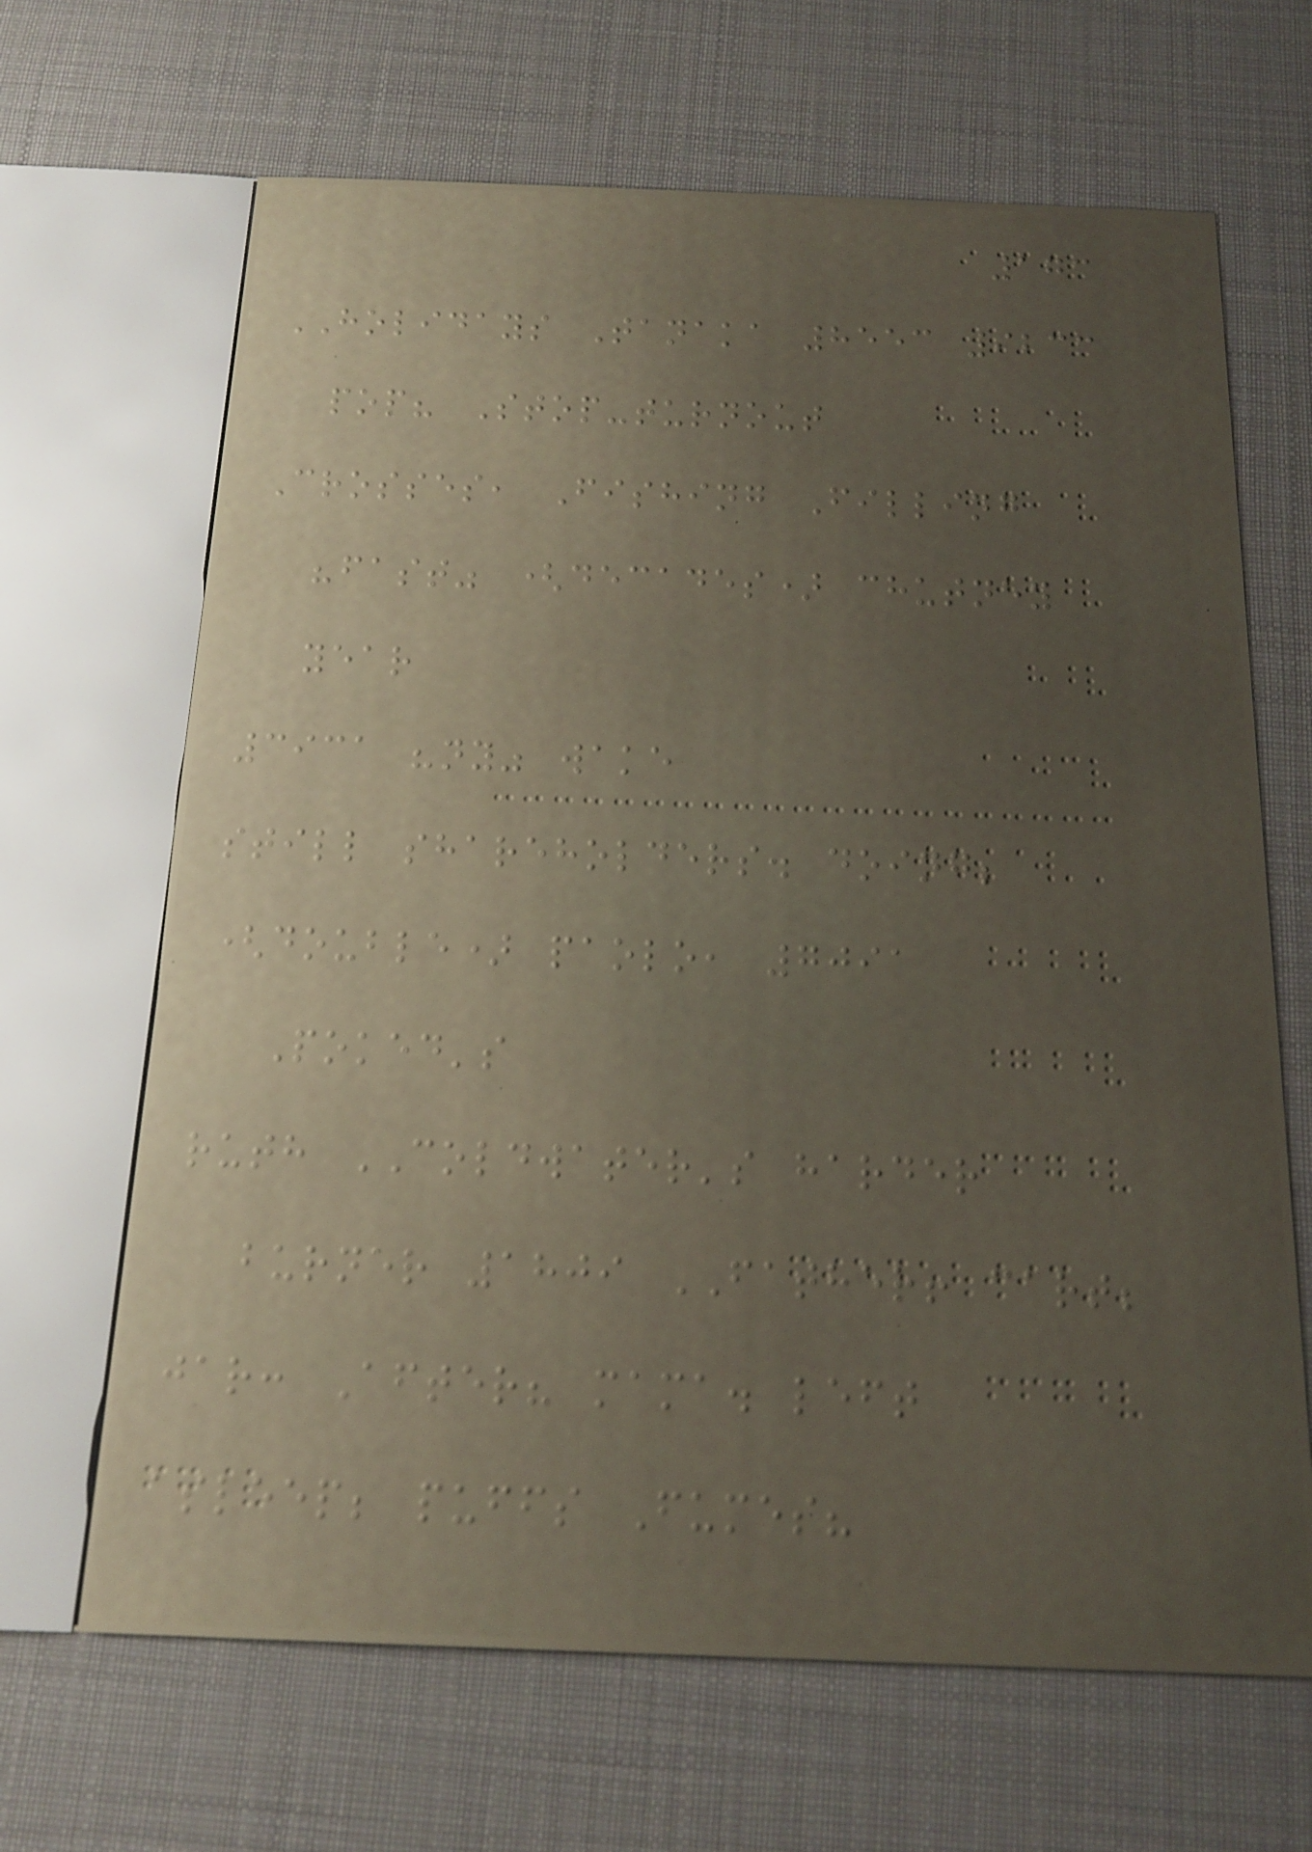173
HOLIDAYS Tanaka 8553 9233
pop? Stop-turnout
Crosses, Fishing Filling
"fast" (decades) chutney
year
3931 "ny" wake
still shareholders. doing;
(double) paolo, 7091
Poked's
ruth COLDWATER's harder
burner 1809 FATHER! cart;
jar: After? mama. left
asleep; puffs Fumes?
